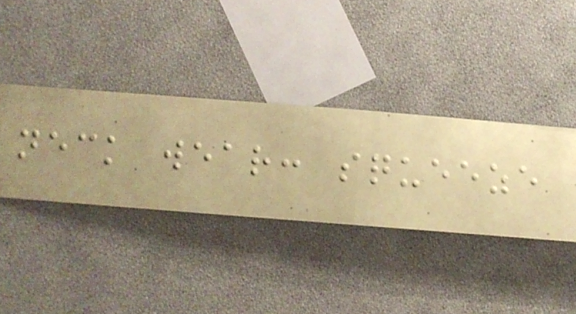neck wear: squeeze
